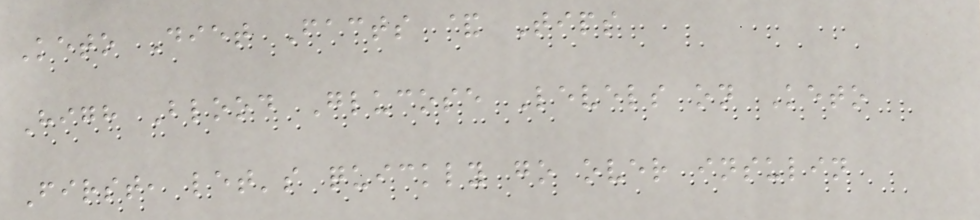Keto Diet Facts & Tips
High Blood Glucose Levels on Keto
First, let's quickly go over insulin
